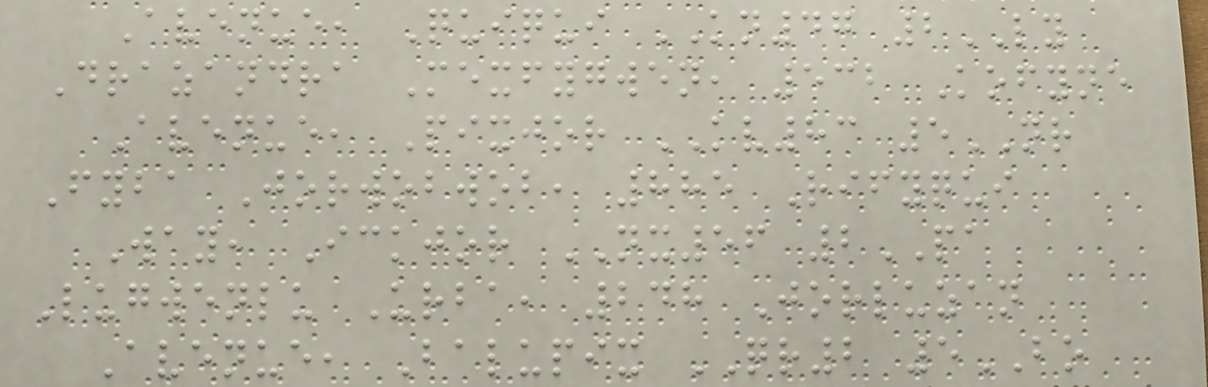Avenue, Quiqui KN47 2LY
Drazandra Mexfygwen, 532 Kofyne
Avenue, Pixjor KV83 5NR
Fyba Jorwobwob, 885 Rifyqui
Way, Ickjor NX56 2PA
Lugwenlu Urba, 248 Jorluzan
Avenue, Balupix QR2 5BO
